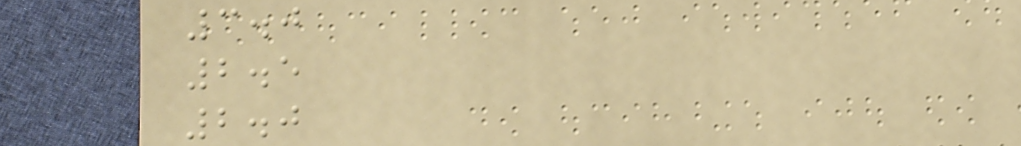3.0
2.5
2.0
